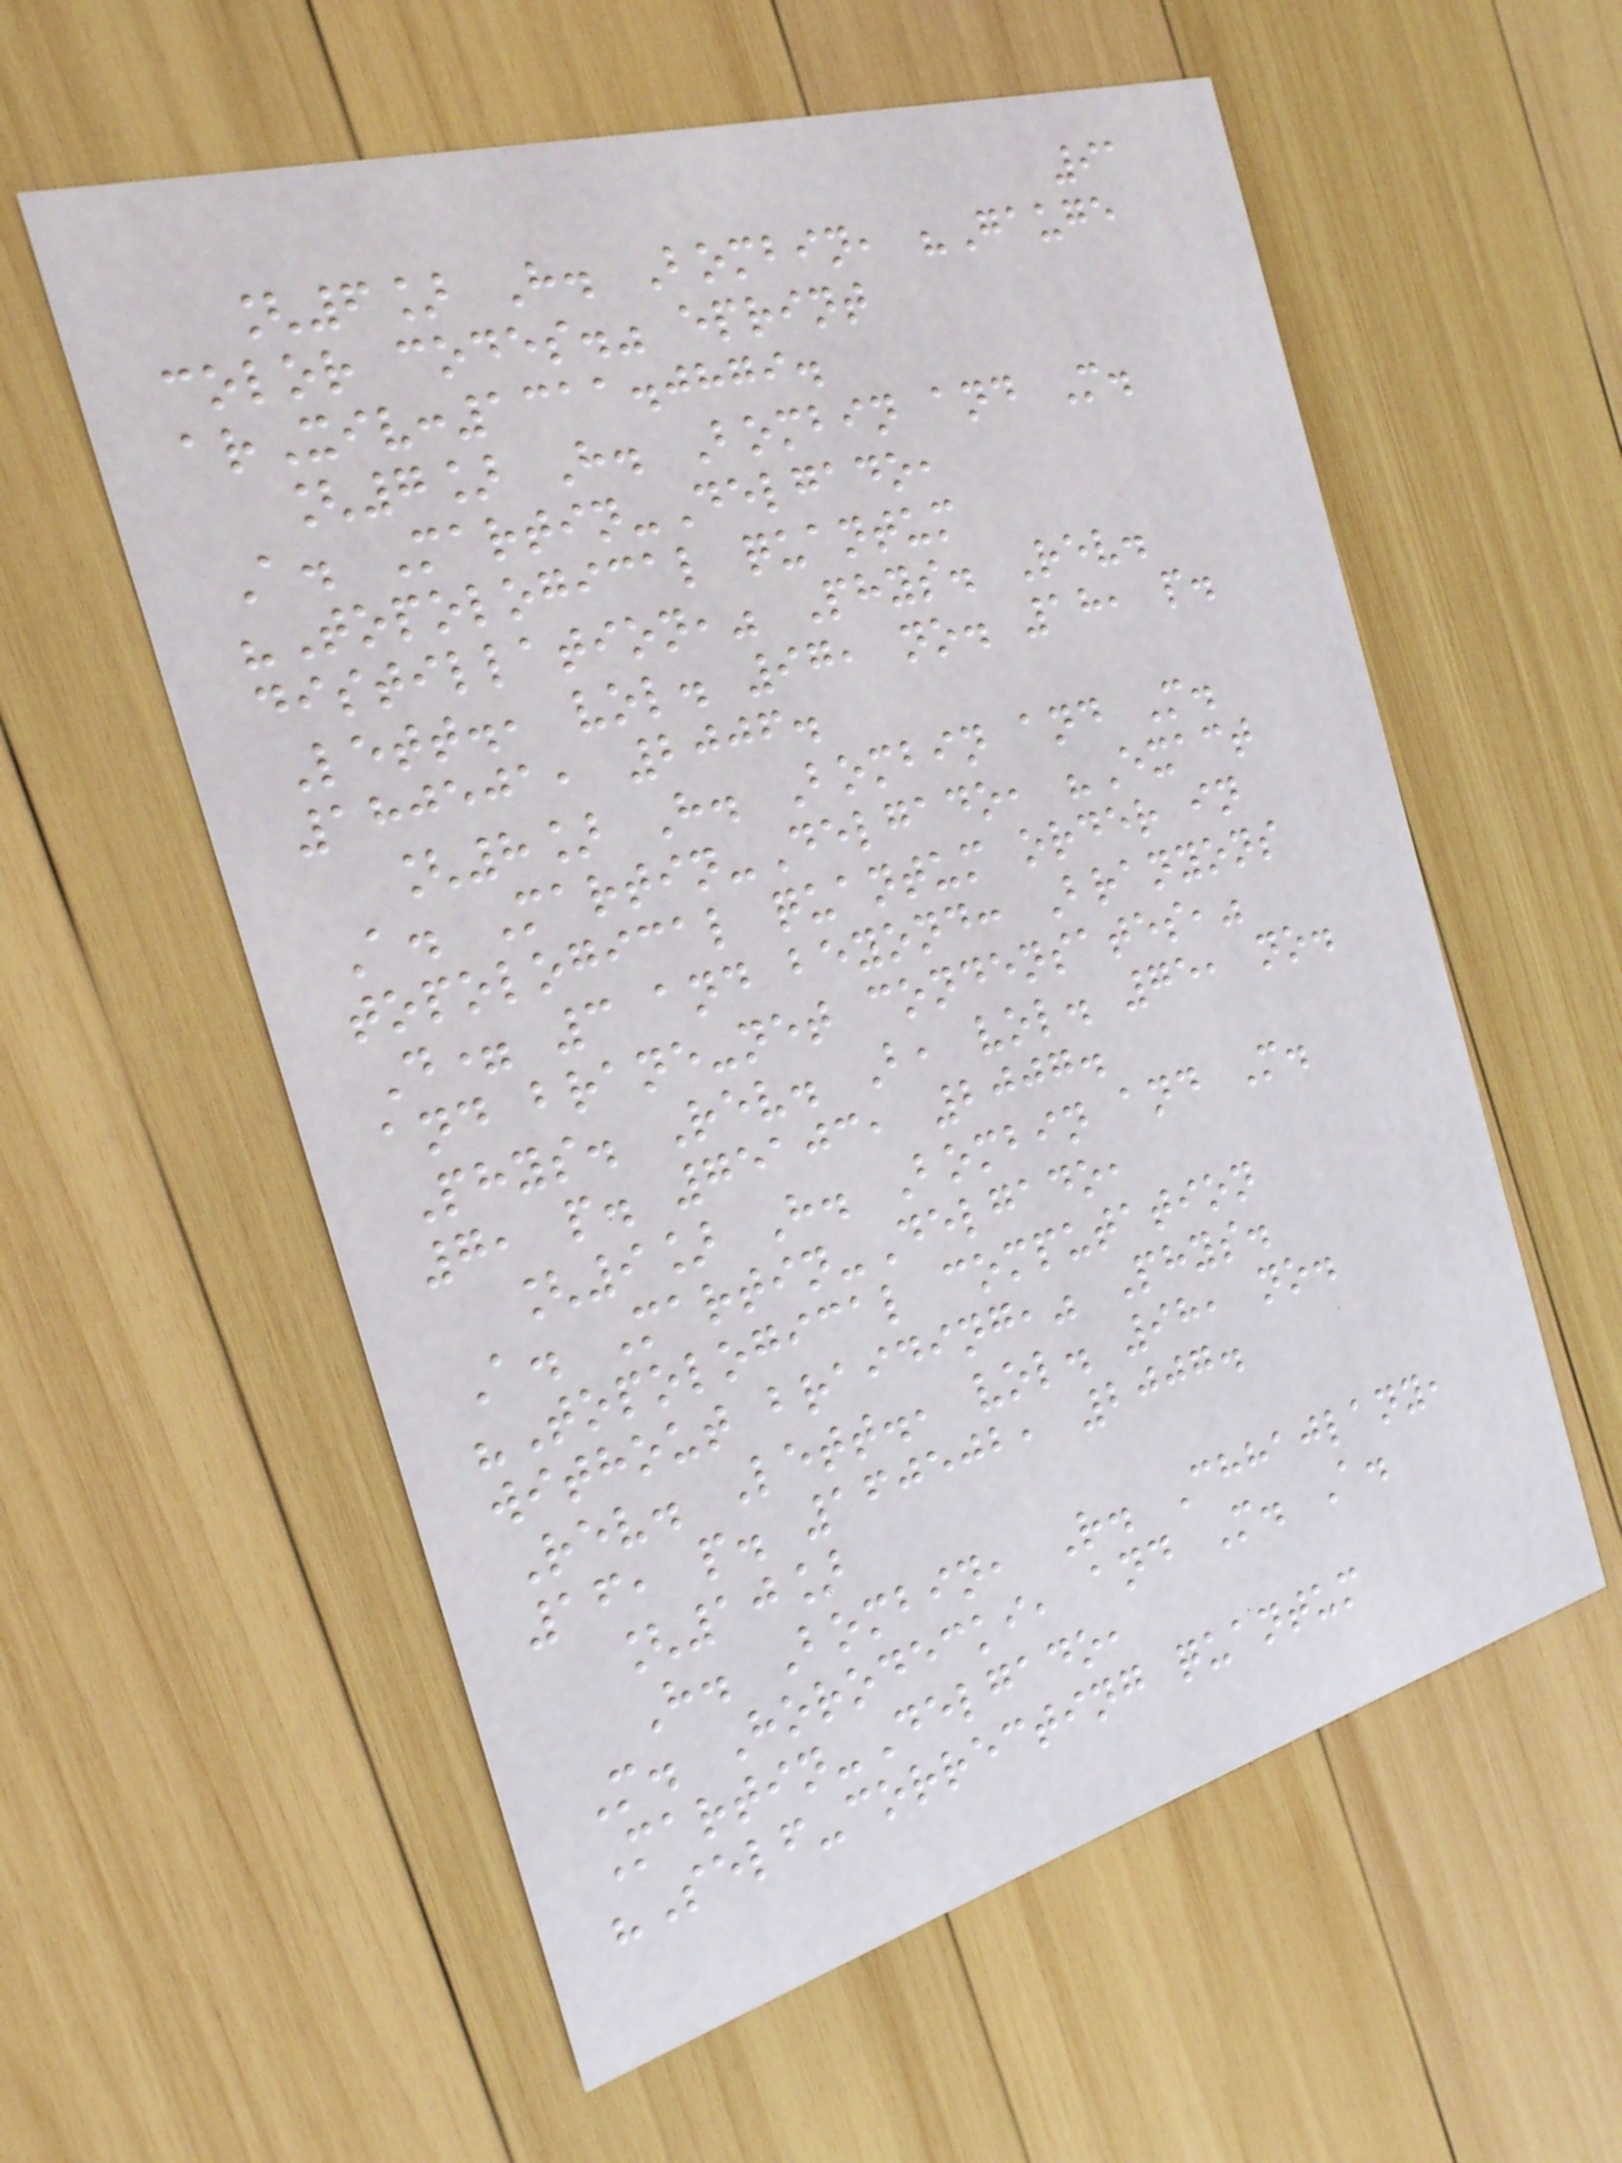91
[6] H. Bombin, "Gauge
color codes." eprint
arXiv:1311.0879.
[7] H. Bombin and M.
A. Martin-Delgado,
"Topological quantum
distillation," Phys. Rev.
Lett., vol. 97, no. 18, p.
180501, 2006.
[8] H. Bombin and M.
A. Martin-Delgado, "Exact
topological quantum order in
D= 3 and beyond: Branyons
and brane-net condensates,"
Phys. Rev. B, vol. 75, no.
7, p. 75103, 2007.
[9] H. Bombin and M.
A. Martin-Delgado,
"Topological computation
without braiding," Phys.
Rev. Lett., vol. 98, no.
16, p. 160502, 2007.
[10]
H. Bombin, R. Chhajlany,
M. Horodecki, and M. A.
Martin-Delgado,
"Self-correcting quantum
